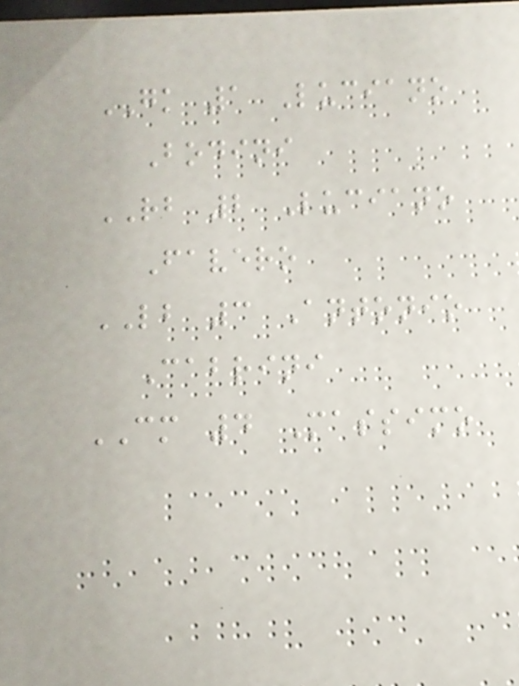GK 1 Luciano
Bodini
RB 2 Luciano
Favero
LB 3 Antonio
Cabrini
CM 4 Massimo
